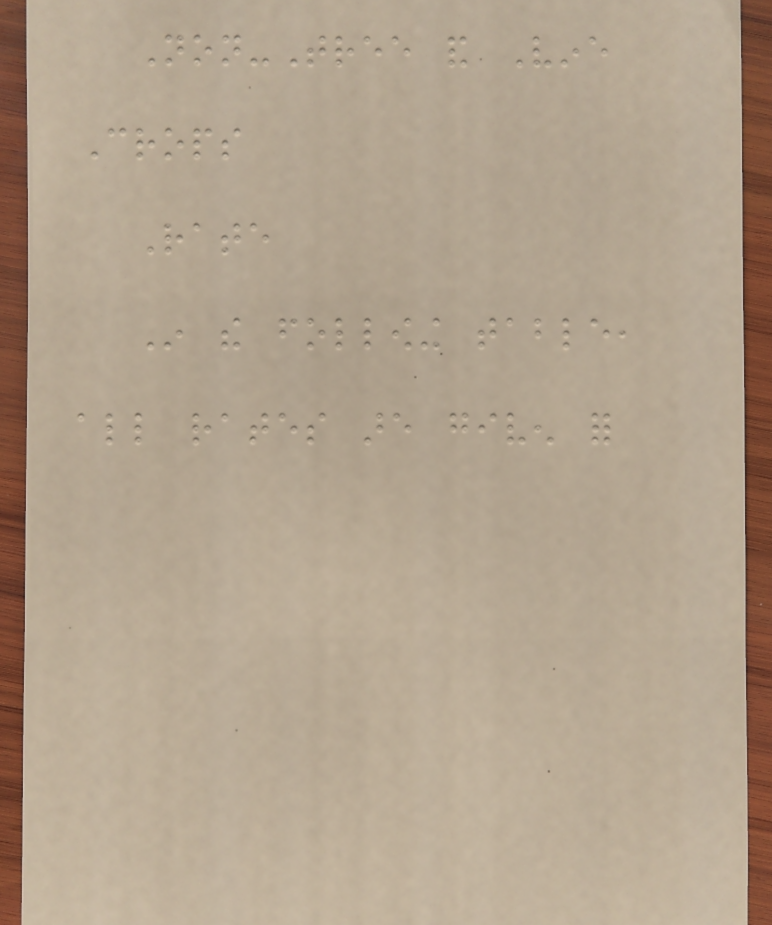Non-Tree and Vine
Crops
Rate
In the following table,
all rates are given for
